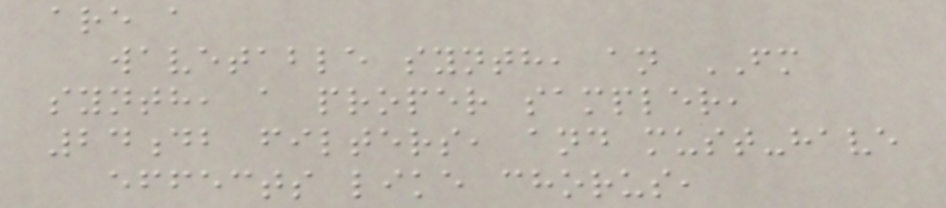are a
wavetable synth, an FM
synth, a proper sampler,
24db filters, and must-have
effects like chorus,
